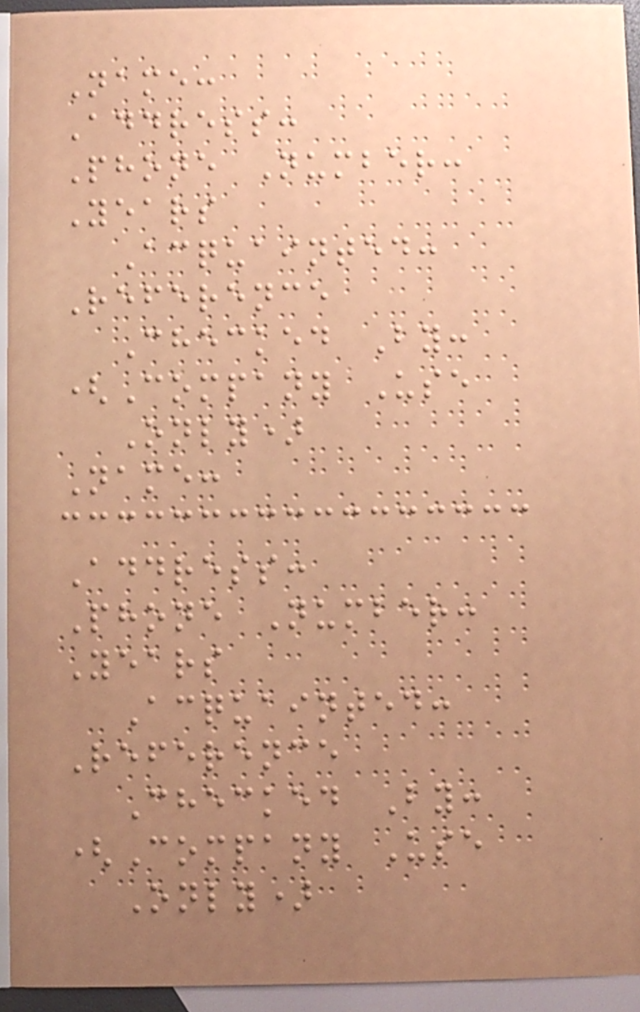Name:
Address:
Phone Number:
Years
Acquainted:
Reference
Checked By:
(Company Use
Only)
Name:
Address:
Phone Number:
Years
Acquainted:
Reference
Checked By:
(Company Use
Only)
